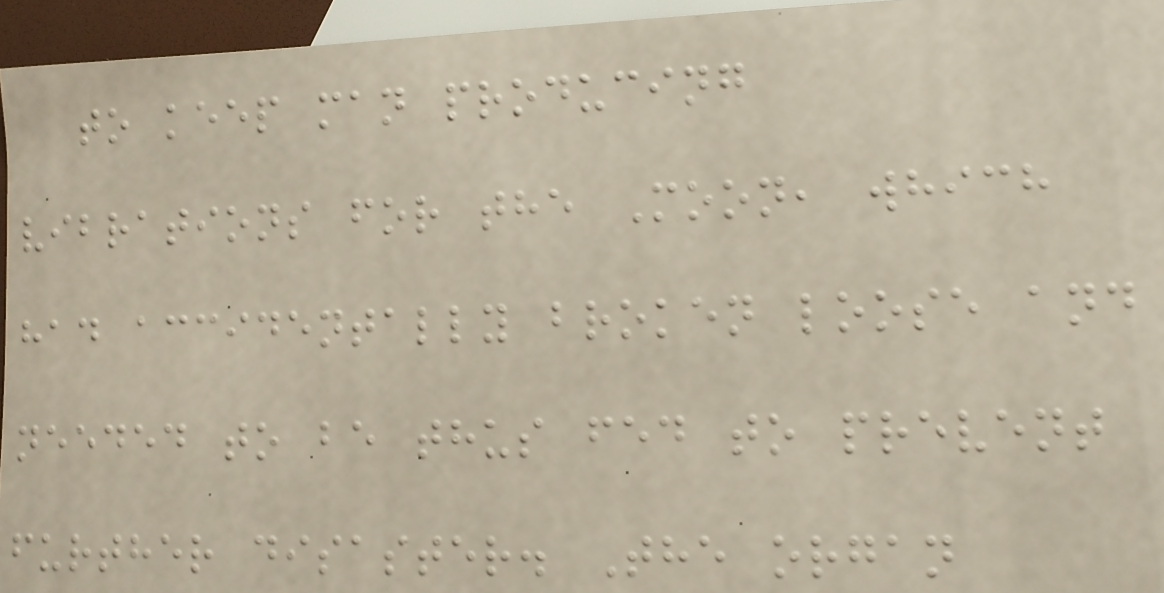to keep man producing
vibrations for the Moon, which
had accidentally broken loose and
needed to be thus fed to prevent
further disaster. The organ
